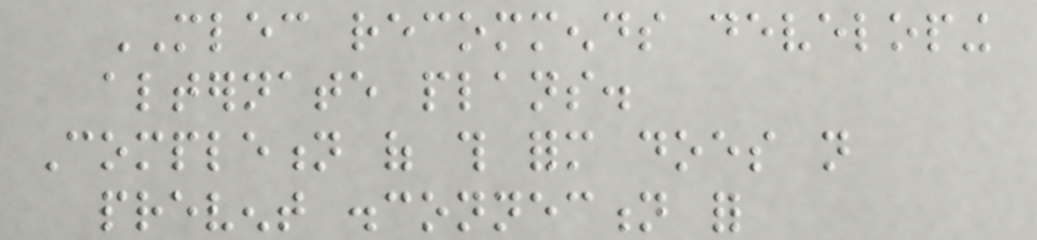MLEC recommends developing
alternate plans.
Completion of this form does not
prevent disconnection for
